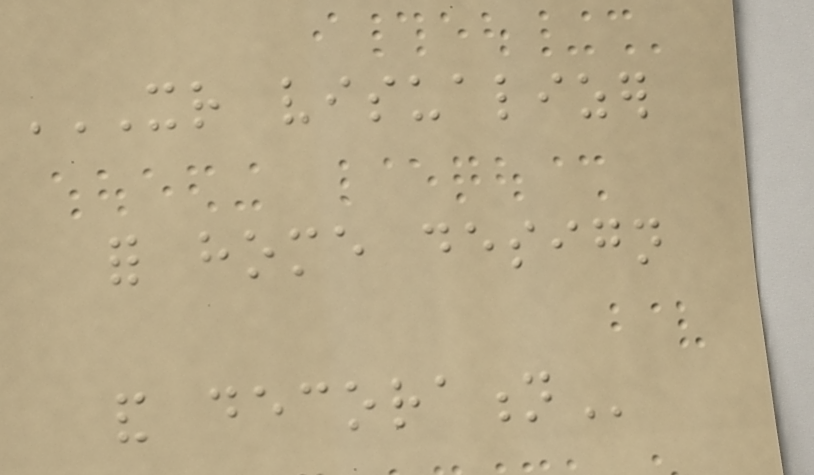XR VISUALIZER
FOR HOME DESIGN
AND DECORATION
